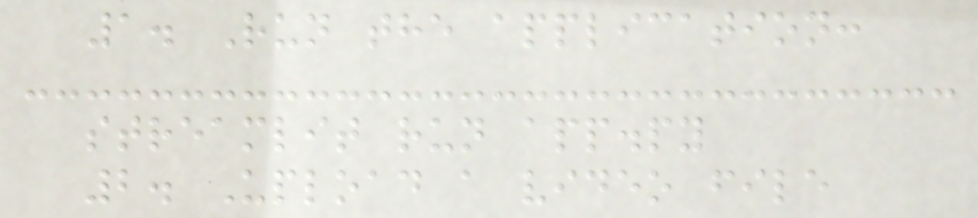1. Run the application:
streamlit run app.py
2. Upload a video file
